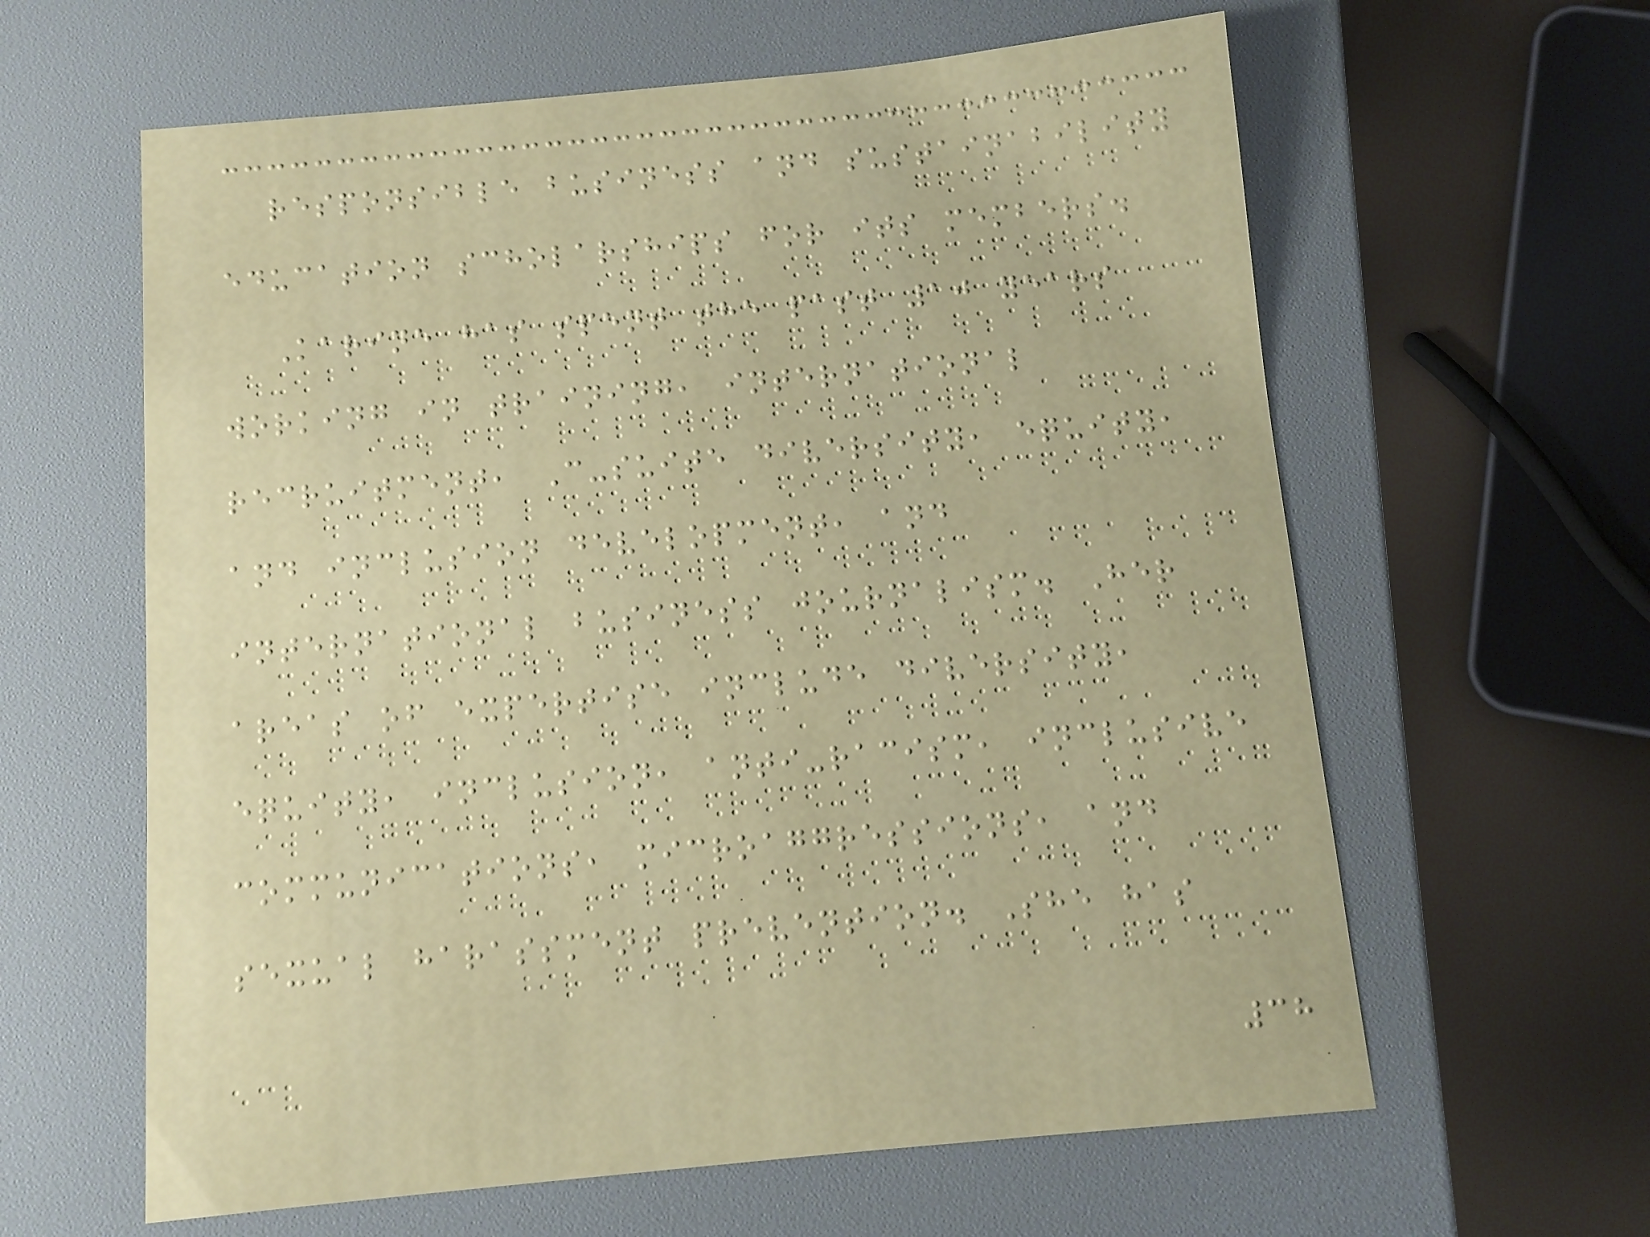responsible business and sustainability
education scholarships for its members.
Karine has spent the past 10 years
working in training, international
recruitment, C-suite diversity, equity,
and inclusion development, and
international business journalism. Her
areas of expertise include diversity,
equity, inclusion, anti-racism, inclusive
communications, microaggressions, and
sexual harassment prevention. She has
38
